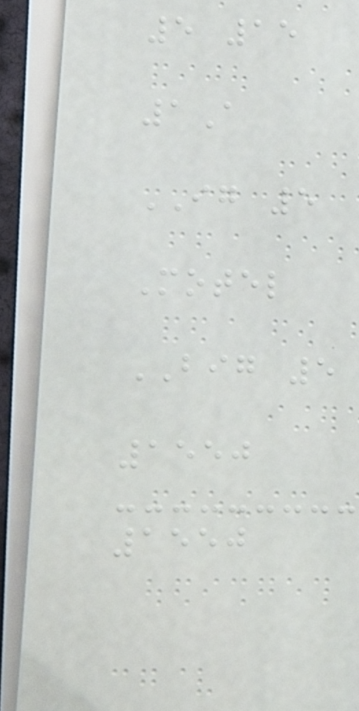5 15
1A
IG 5
Motel
BIG 5
1550
1550
